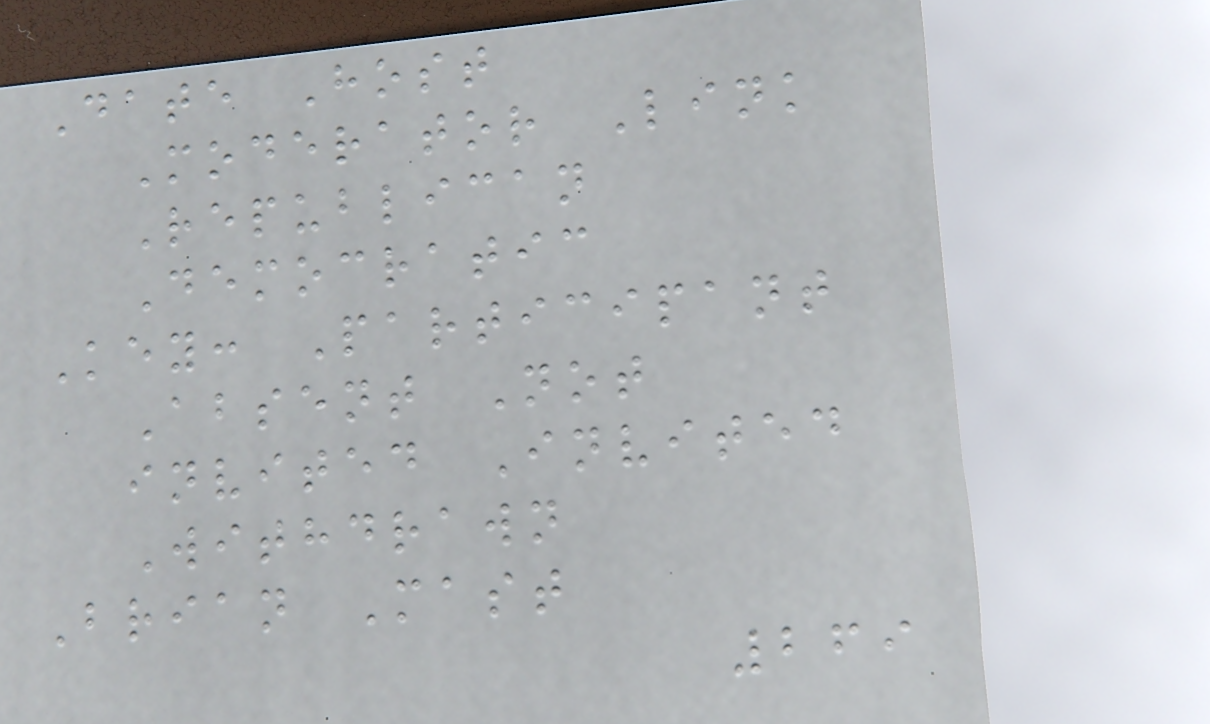Date Host
Moderator Link
Republican
Democratic
Key: Participant
Absent Not
invited Invited
Withdrawn
Brian Mast
269
